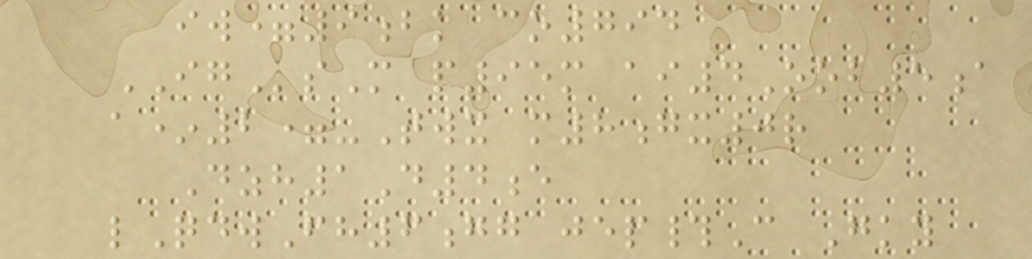iw=9bk co794
IGsM p95m ai4Oob5a
a*2=-Twx m8gx0r
Dzh1D4e
lQdwFh6gg jep#C Gky
